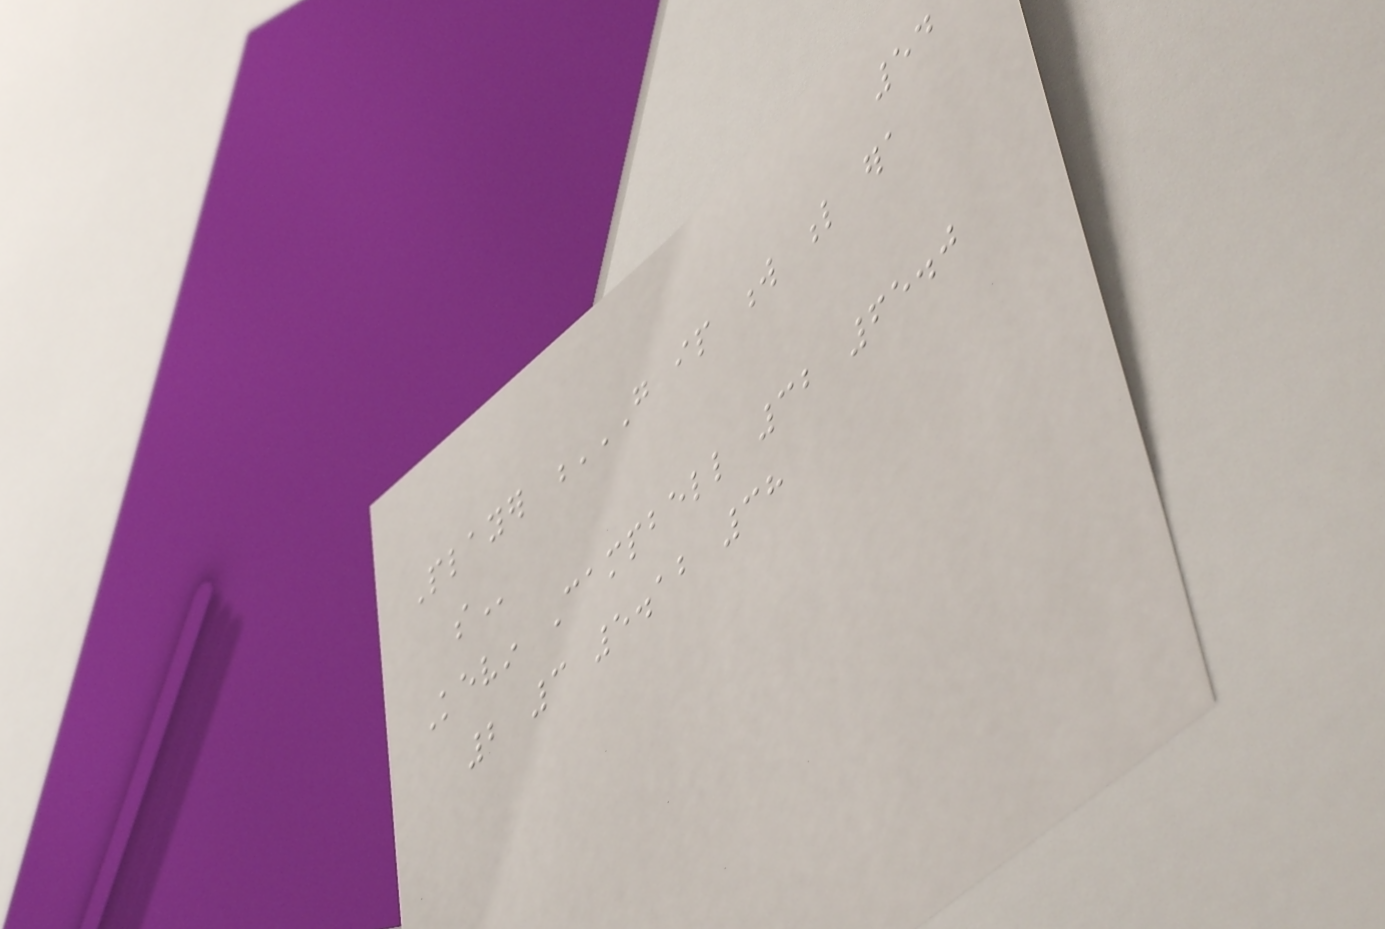54
Player G IP W L ERA
SO
Kevin Campbell 32 65.0
2 3 5.12 38
